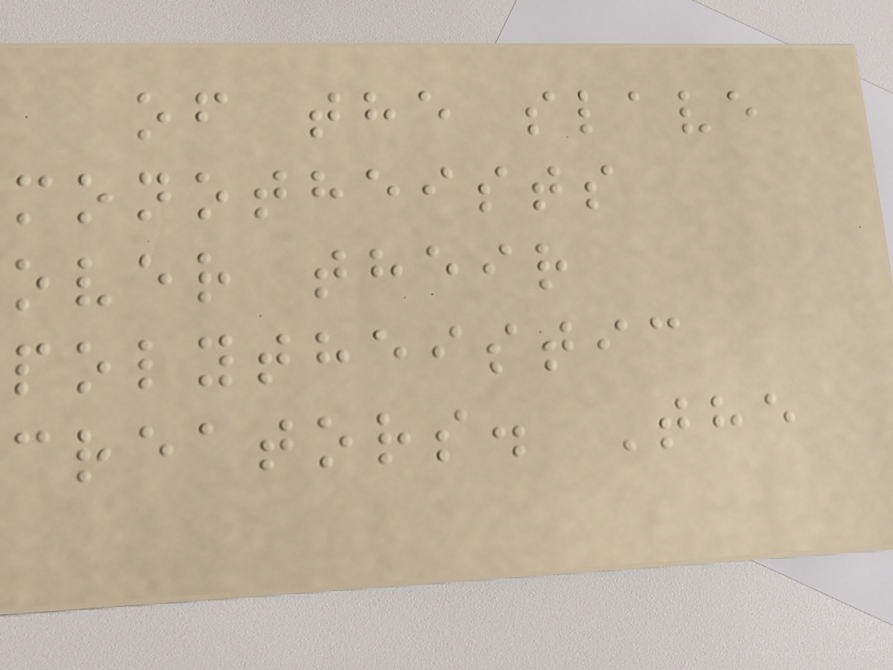of the slave
monotheists
over their
polytheistic
creators. The
